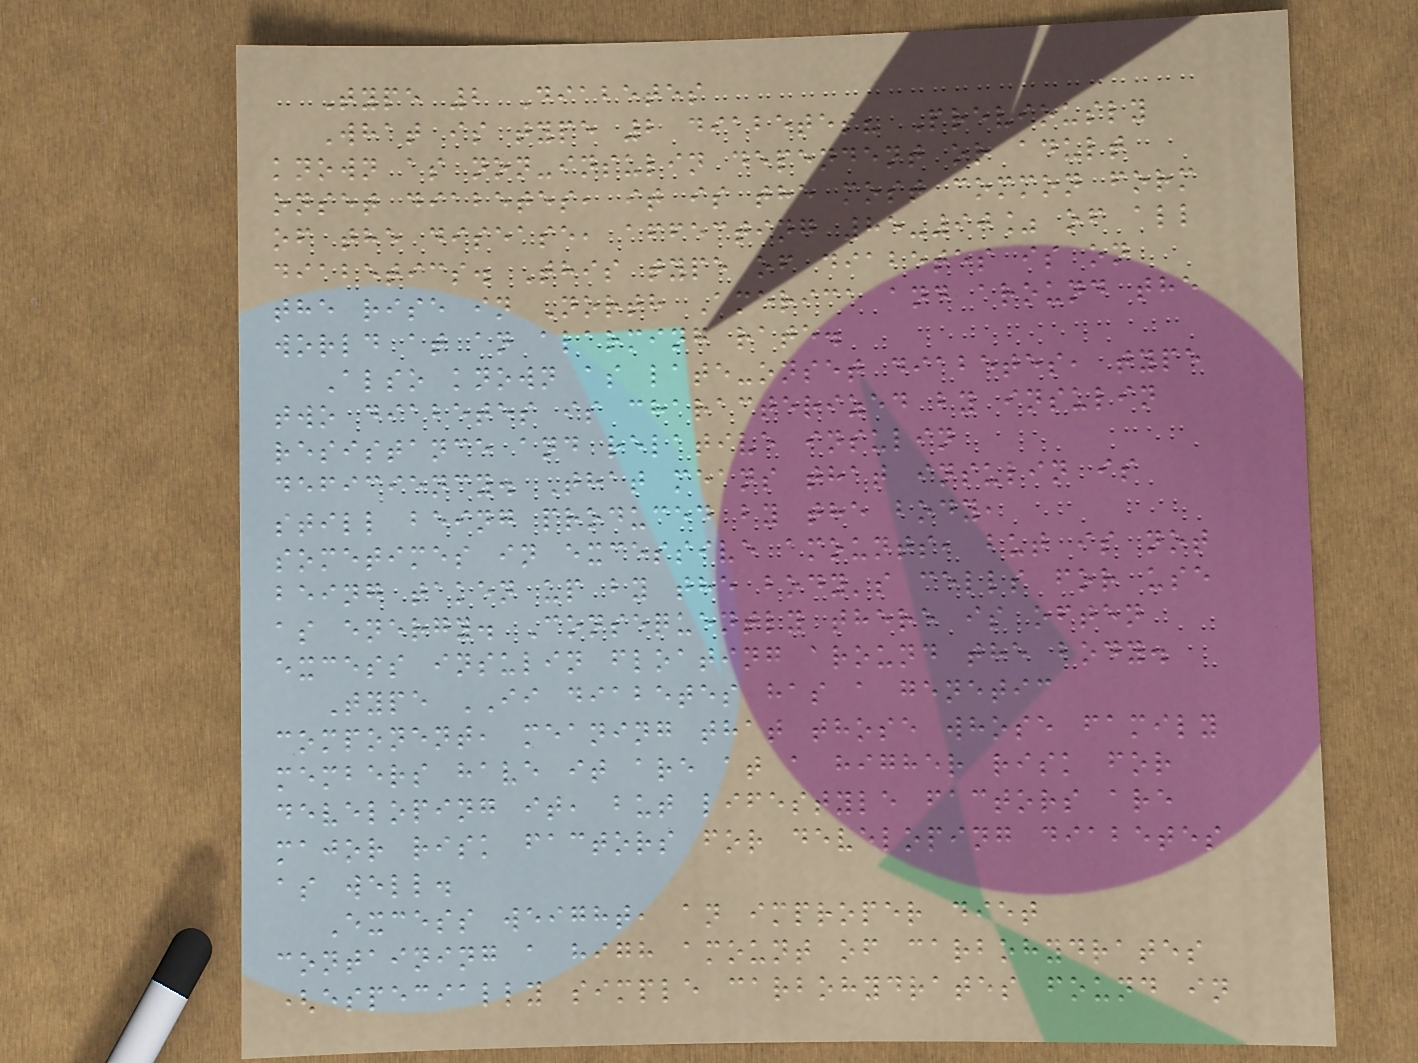Type 2 Diabetes
What is type 2 diabetes? Previously
known as non-insulin dependent or adult
onset diabetes, it is the most common form
of the disease, affecting 85-90% of all
diabetics. This type of diabetes is on
the rise in North America and around the
world at an alarming rate.
Also known as late-onset diabetes, type
two diabetes is characterized by insulin
resistance and relative insulin
deficiency. That means that insulin is
still being produced by the body,
sometimes in excessive amounts, but is not
being taken up by the body's cells for use
as energy. Consequently there is often
excess insulin floating around the body.
Type II diabetes has a genetic
component, meaning that those whose family
members have it are at a higher risk for
developing it, but lifestyle factors are
major risk factors for developing diabetes
as well.
Excess weight, an improper diet
containing a high amount of carbohydrates
(especially simple carbohydrates found in
